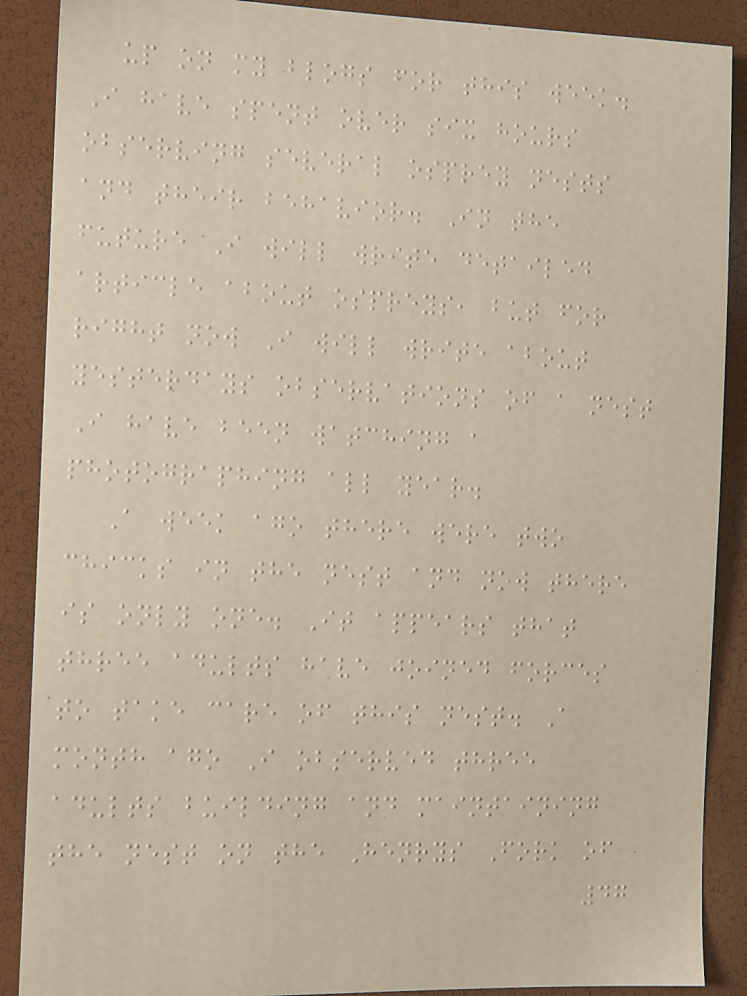up on my blogs for this week.
I have spent over six hours
observing several osprey nests
and their behavior. In the
future I will write detailed
article about ospreys, but for
right now I will write about
yesterdays observations of a nest
I have been watching a
photographing all year.
A week ago there were two
chicks in the nest and now there
is only one. It appears that
three adults have joined forces
to take care of this nest. A
month ago I observed three
adults building and maintaining
the nest on the Henrys Fork of
47
